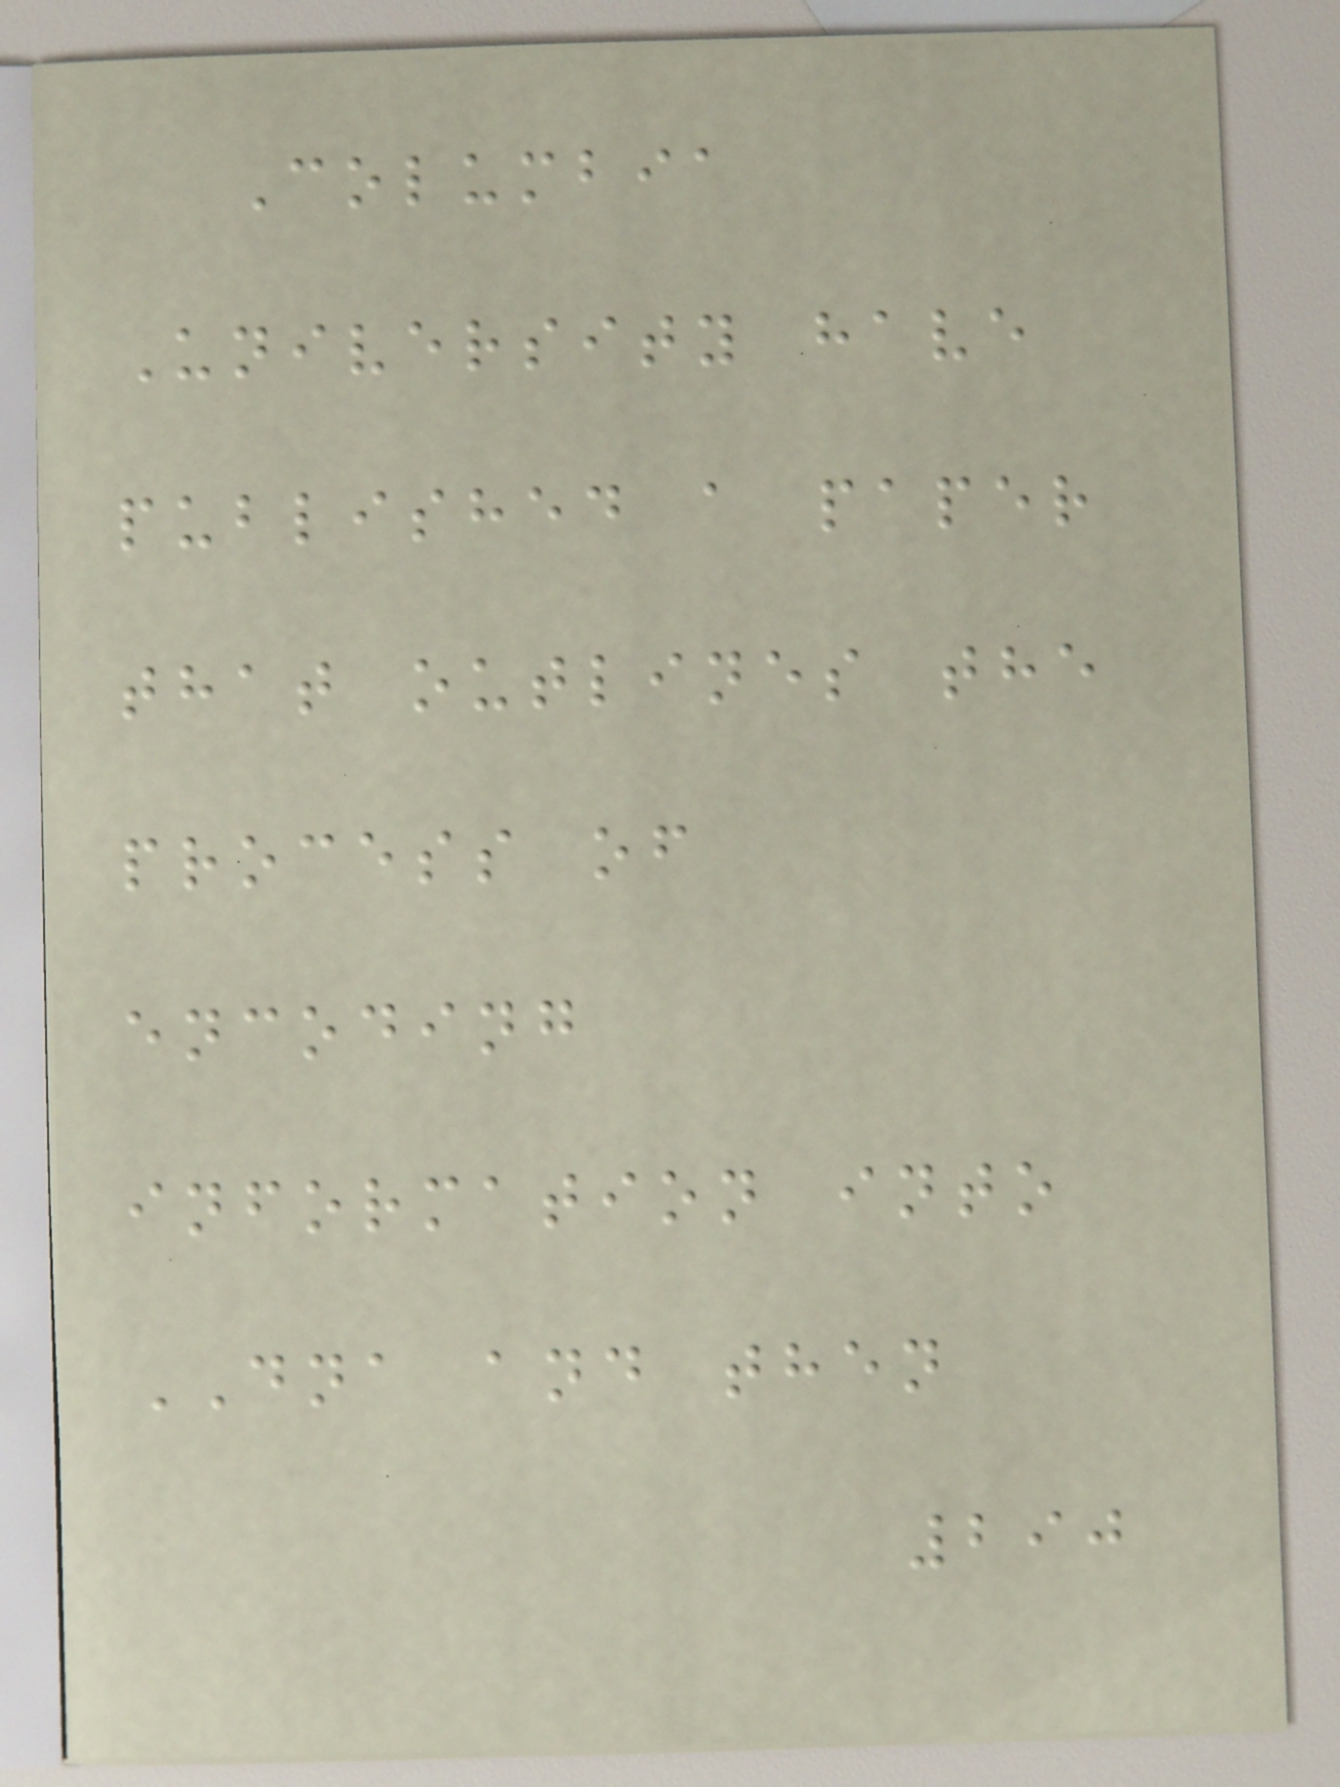Columbia
University have
published a paper
that outlines the
process of
encoding
information into
DNA and then
290
